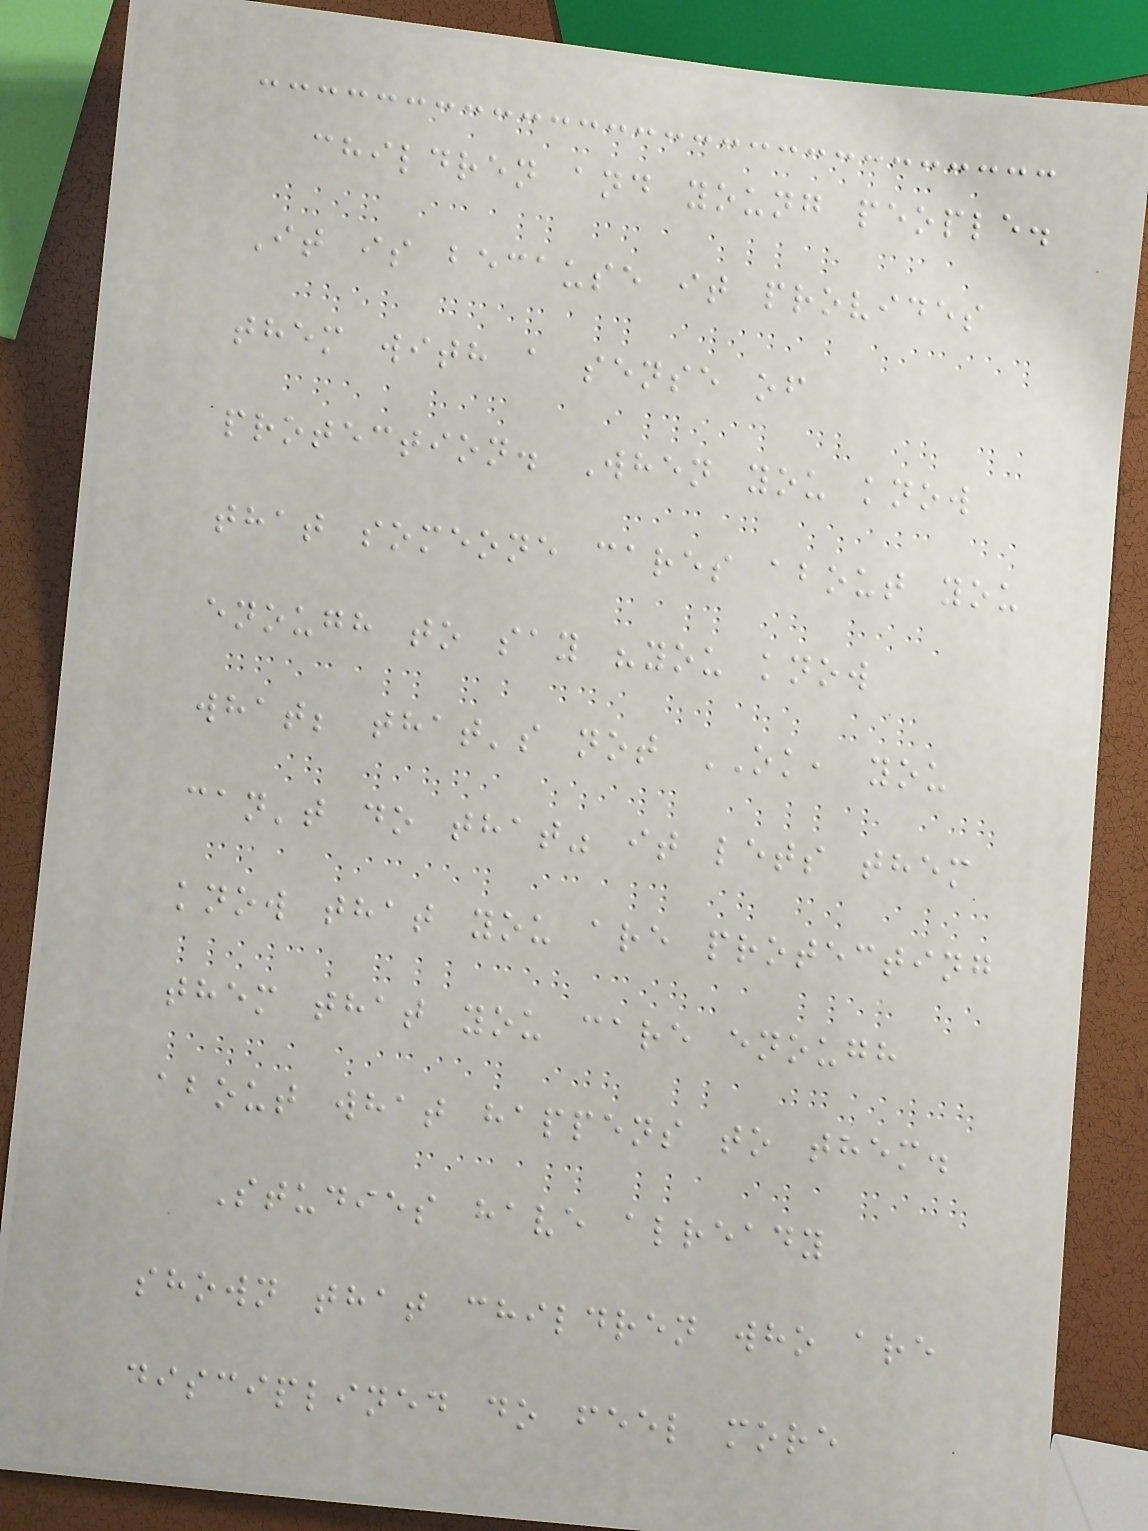children and young people.
It is because it provides
them with a sense of
protection. When you know
that someone cares about you
enough to say "you know
what; that's not OK, you
can't do that" it lets them
know that you are protecting
them that you care enough
about what happens to them.
Studies have already
shown that children who are
disciplined do feel more
